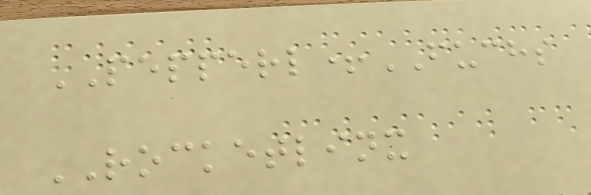PEPPERL+FUCHS
ROCKETLINX
